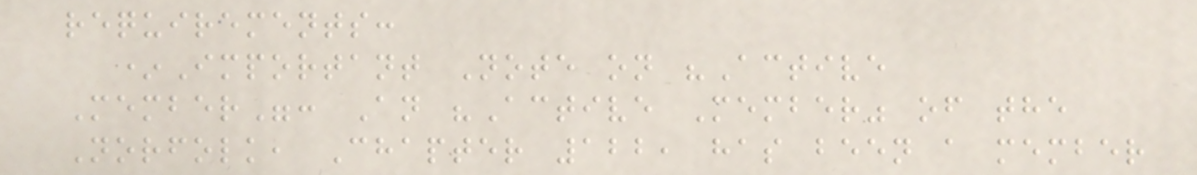requirements:
*Important Note on "Active
Member": An "Active Member" of the
Norfolk, Chapter 122, has been a member
